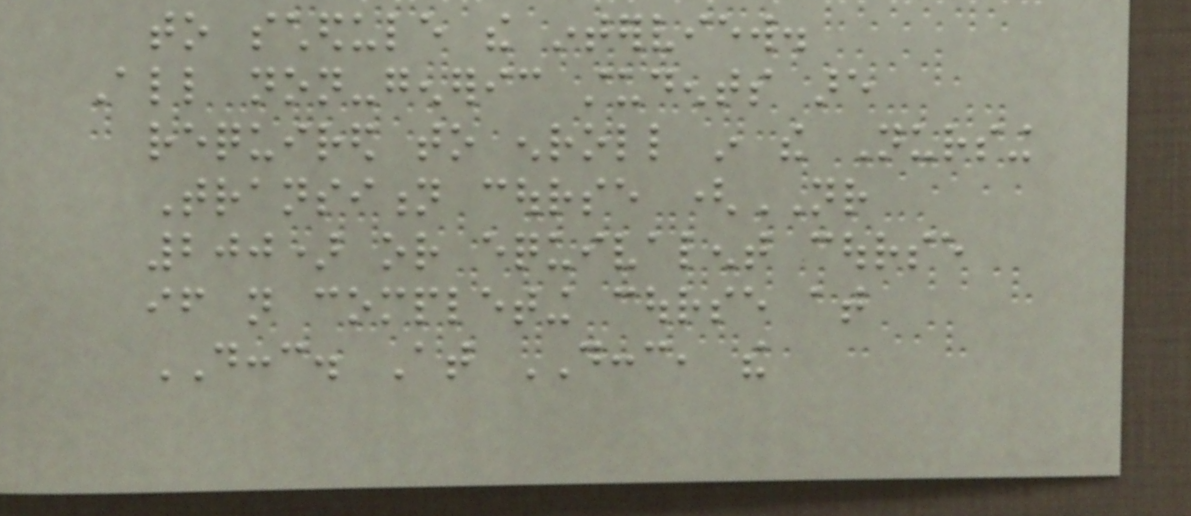to schedule the interview.
All non-generic students are
required to enroll in the Nursing
Transition course (NR
200) or equivalent course
if not completing course at
DCCC. At DCCC, the
